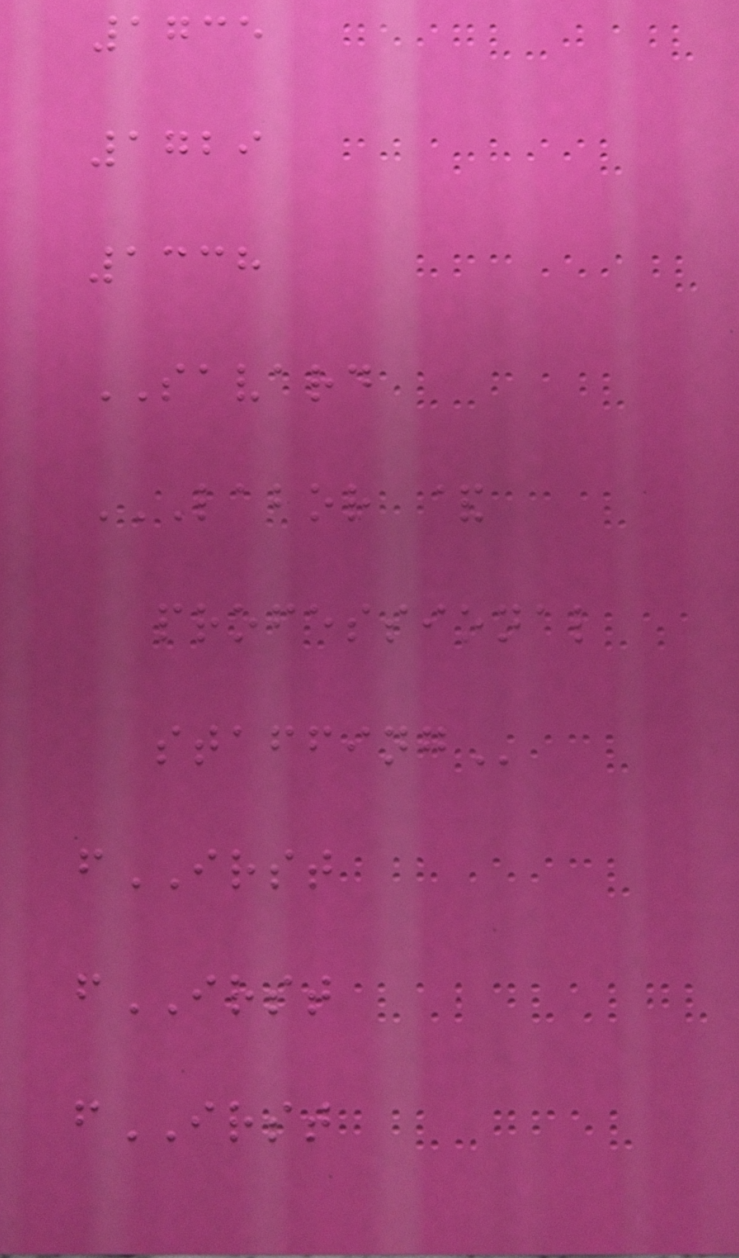1735
1729
1338
SAVARD
LABOR &
PROFESSIONAL
STAFFING
fIRST
fIRST
fIRST
